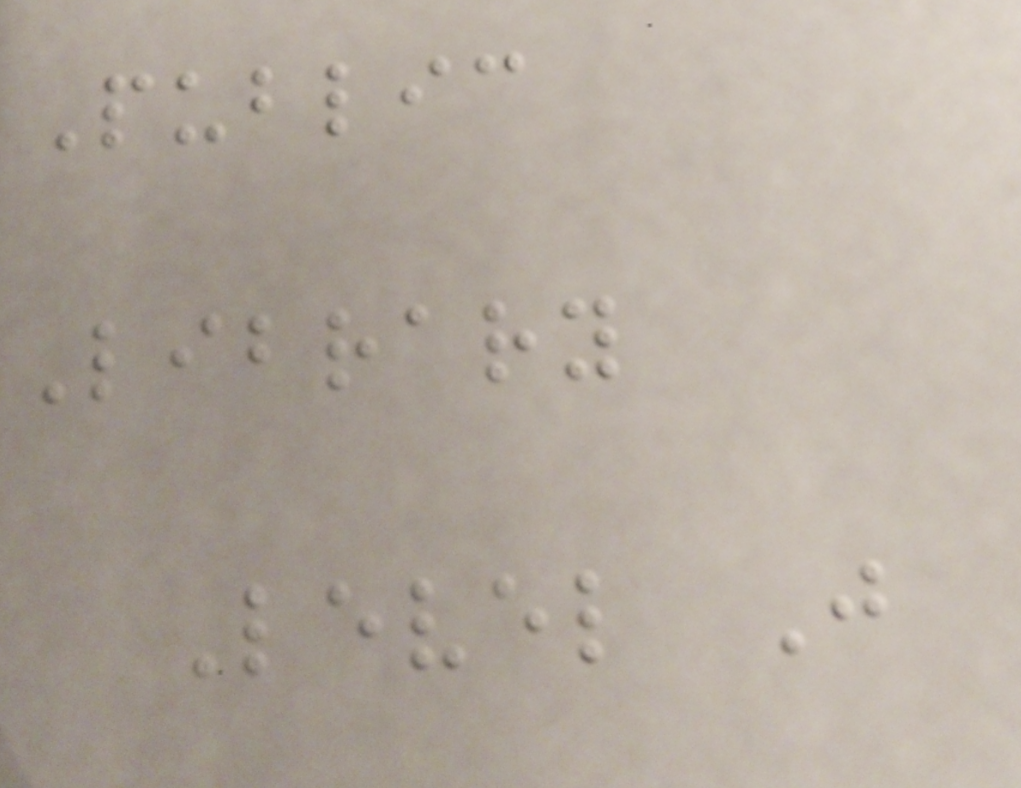Public
Library
Level J
